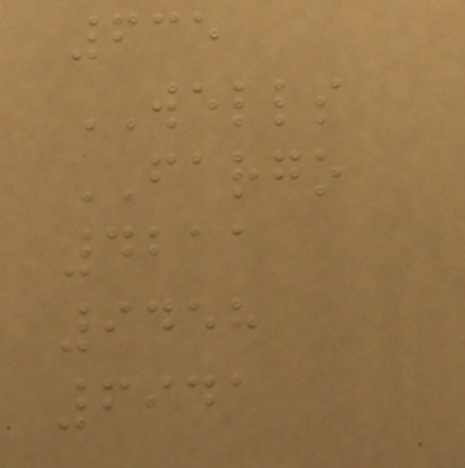635
WELLS
FARGO
4211
9458
6941
